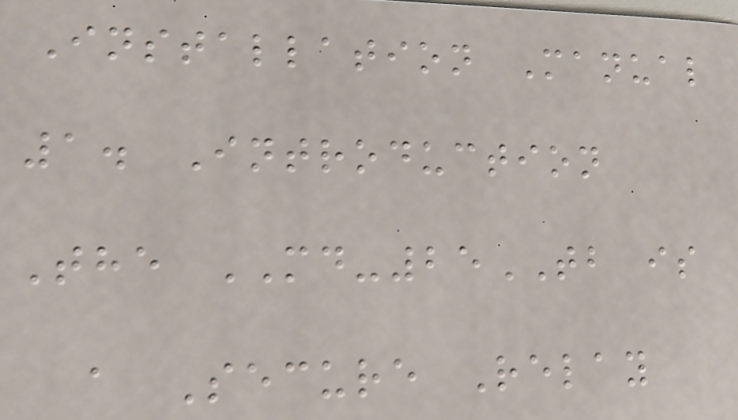Installation Manual
1. Introduction
The MD-25TB is
a Secure Relay
